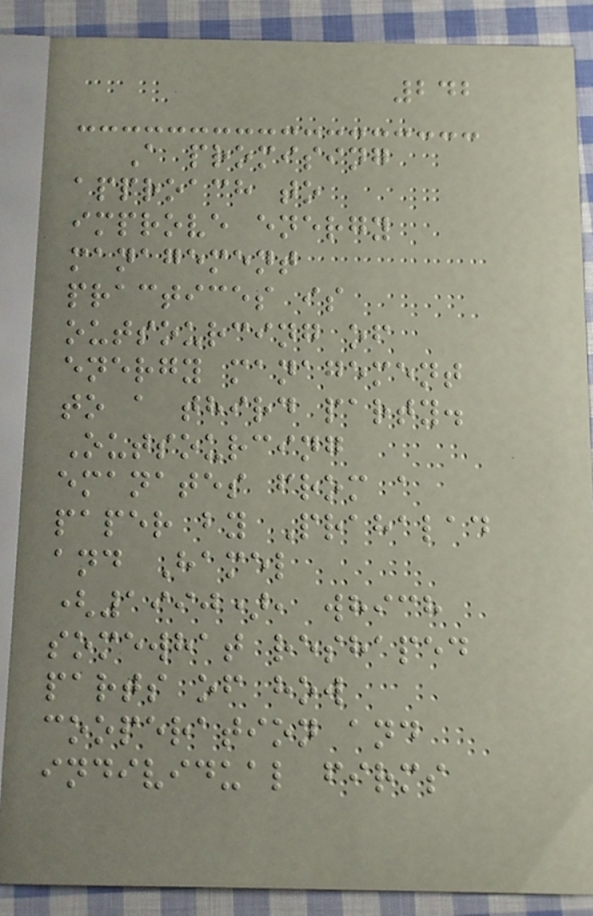242
A promising
approach to
improve energy
management
practices is
outsourcing of
energy management
to a third party.
Outsourcing
emanates from a
paper by Prahalad
and Hamel
(1990), which
somewhat reshaped
parts of how
cooperation and
individual firms
